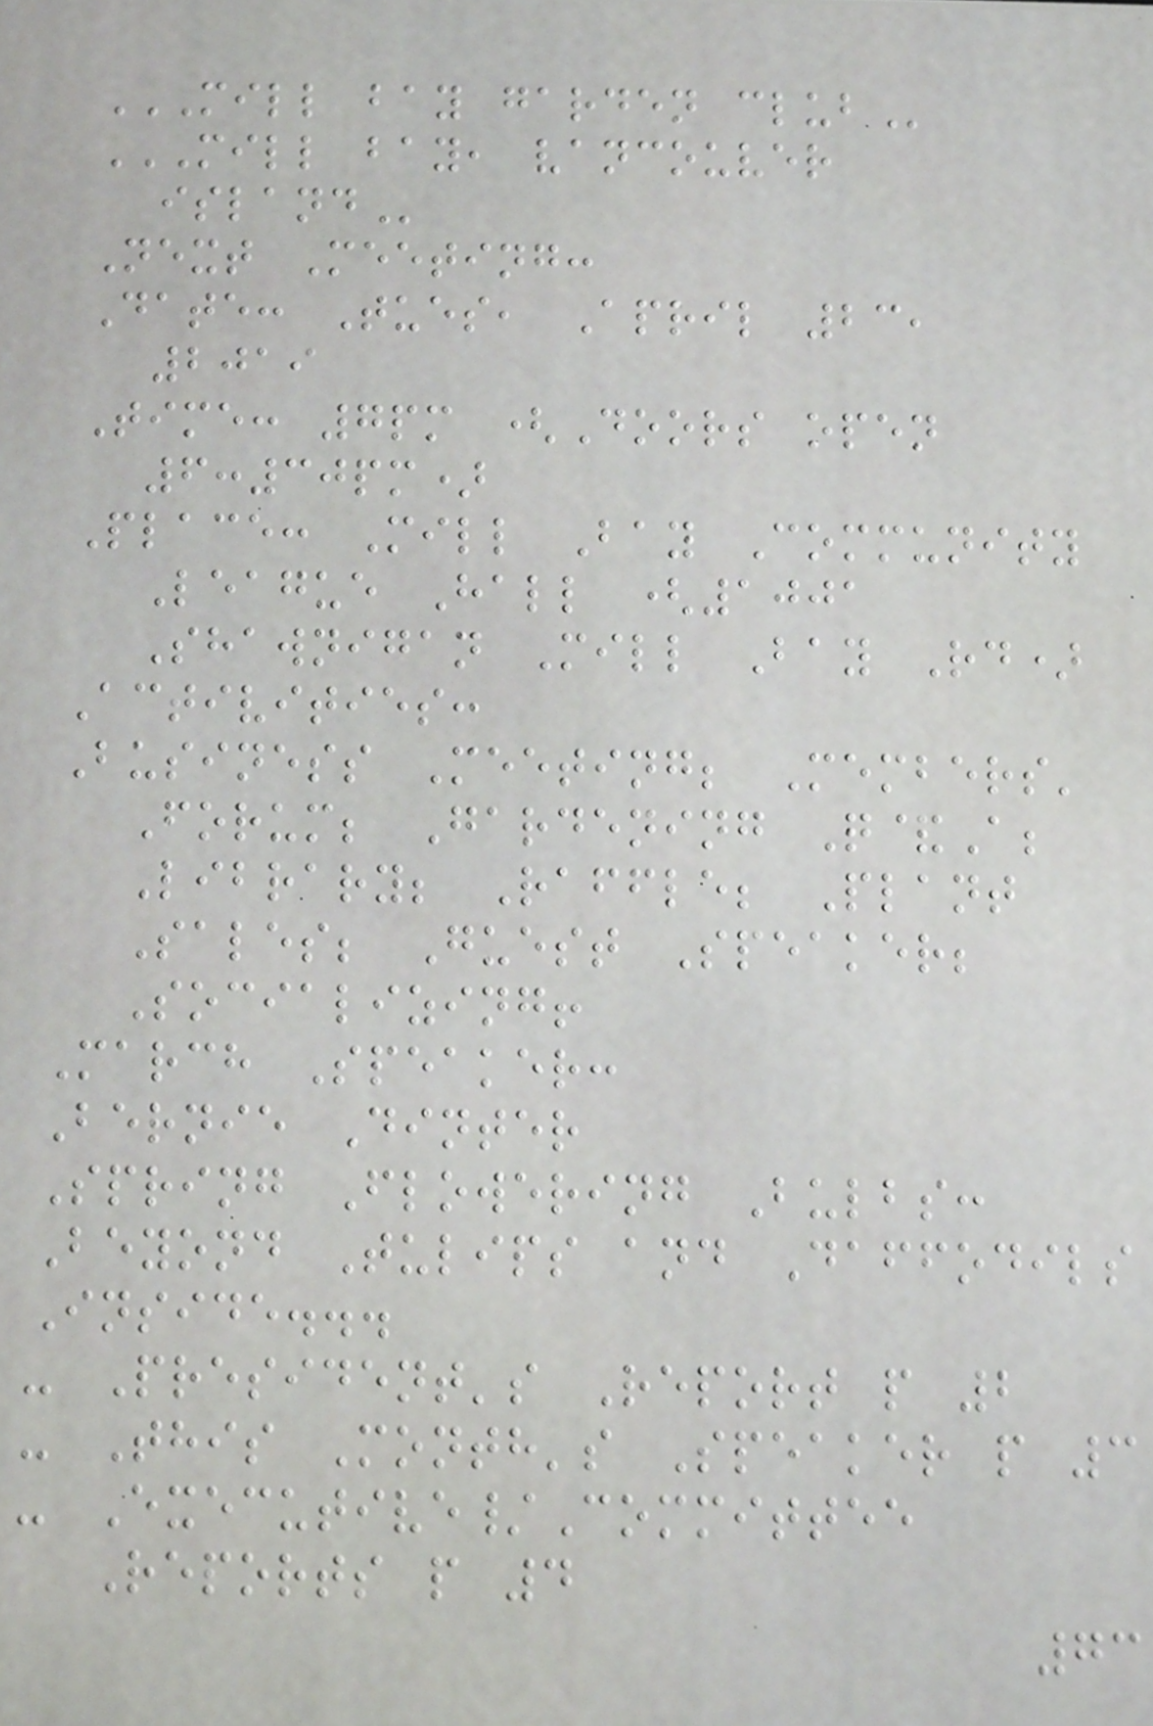MILL BAY GARDEN CLUB
MILL BAY, VANCOUVER
ISLAND
Next Meeting:
Date: Tues, April 23,
2019
Time: 7pm (Doors open
6:30pm)
Place: Mill Bay Community
League Hall (1001
Shawnigan Mill Bay Rd)
Activities:
Business Meeting; Members'
Forum; Gardening Q&A;
Library; Raffle; Plant
Sales; Guest Speaker;
Socializing!
March Speaker:
Bernie Dinter
Spring Flowering Bulbs:
Beyond Tulips and Daffodils
Inside...
- President's Report p 2
- This Month's Speaker p 3
- Executive/Committee
Reports p 4
73
